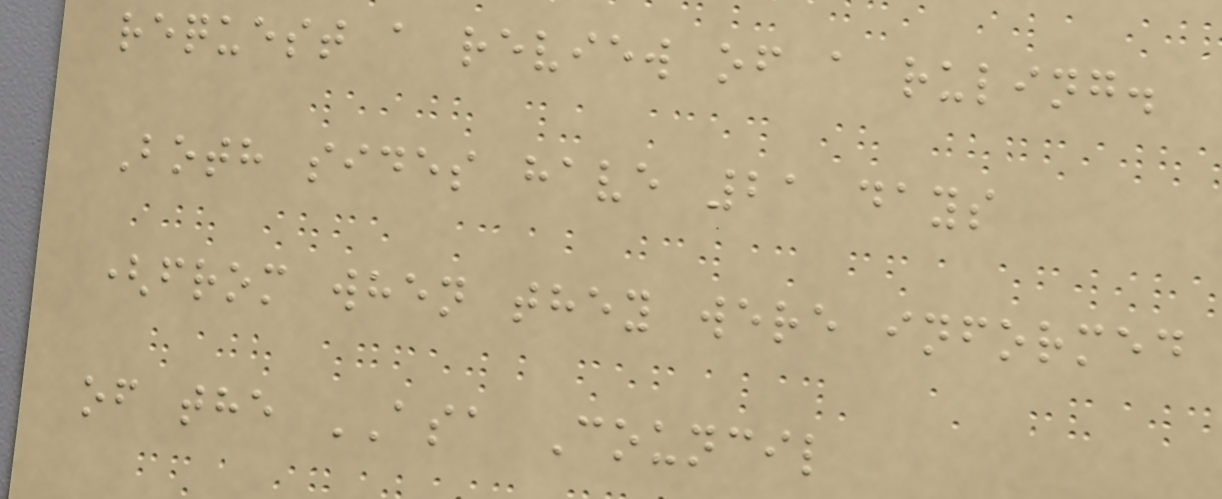request a review of a ruling.
Both sides have 21 days
(from when they were informed
of the ASA Council
